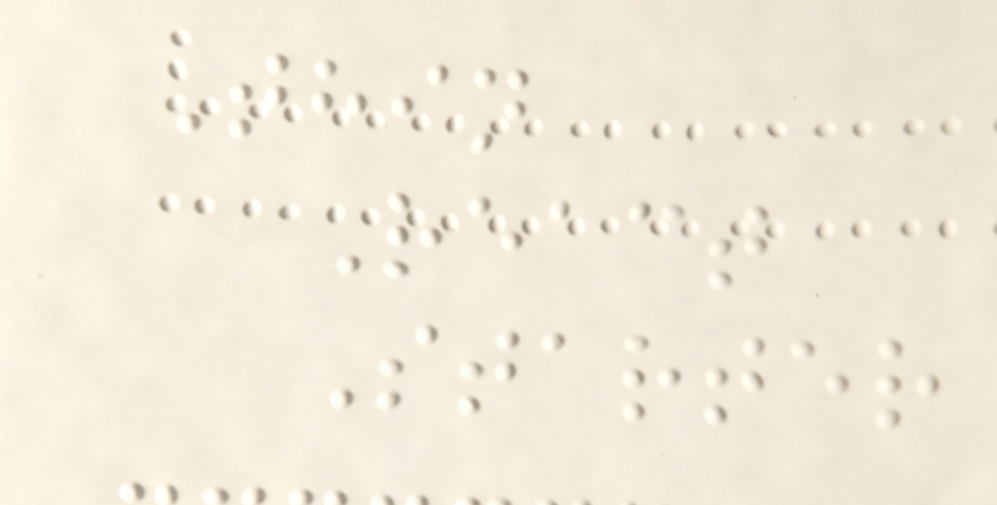Thin
React
Starter
